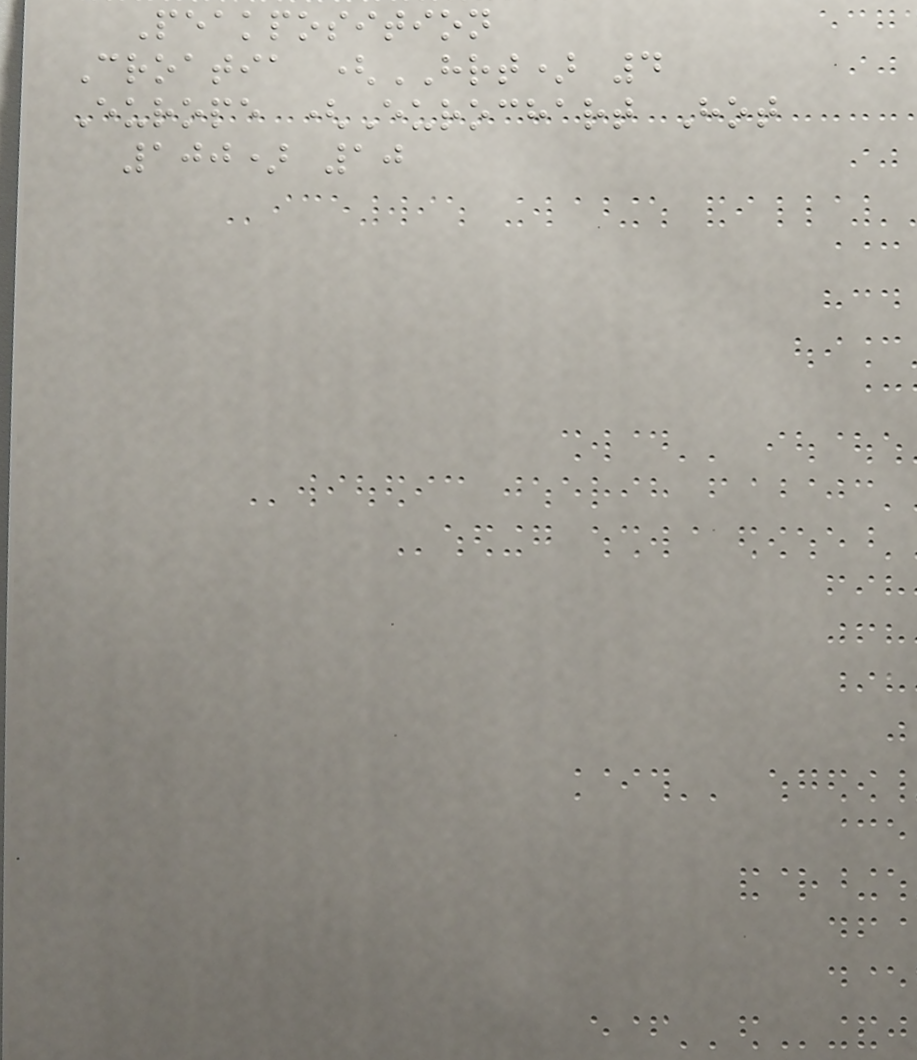Peakposition
Croatia (HRT) 4
Europe (Eurochart Hot
100) 10
